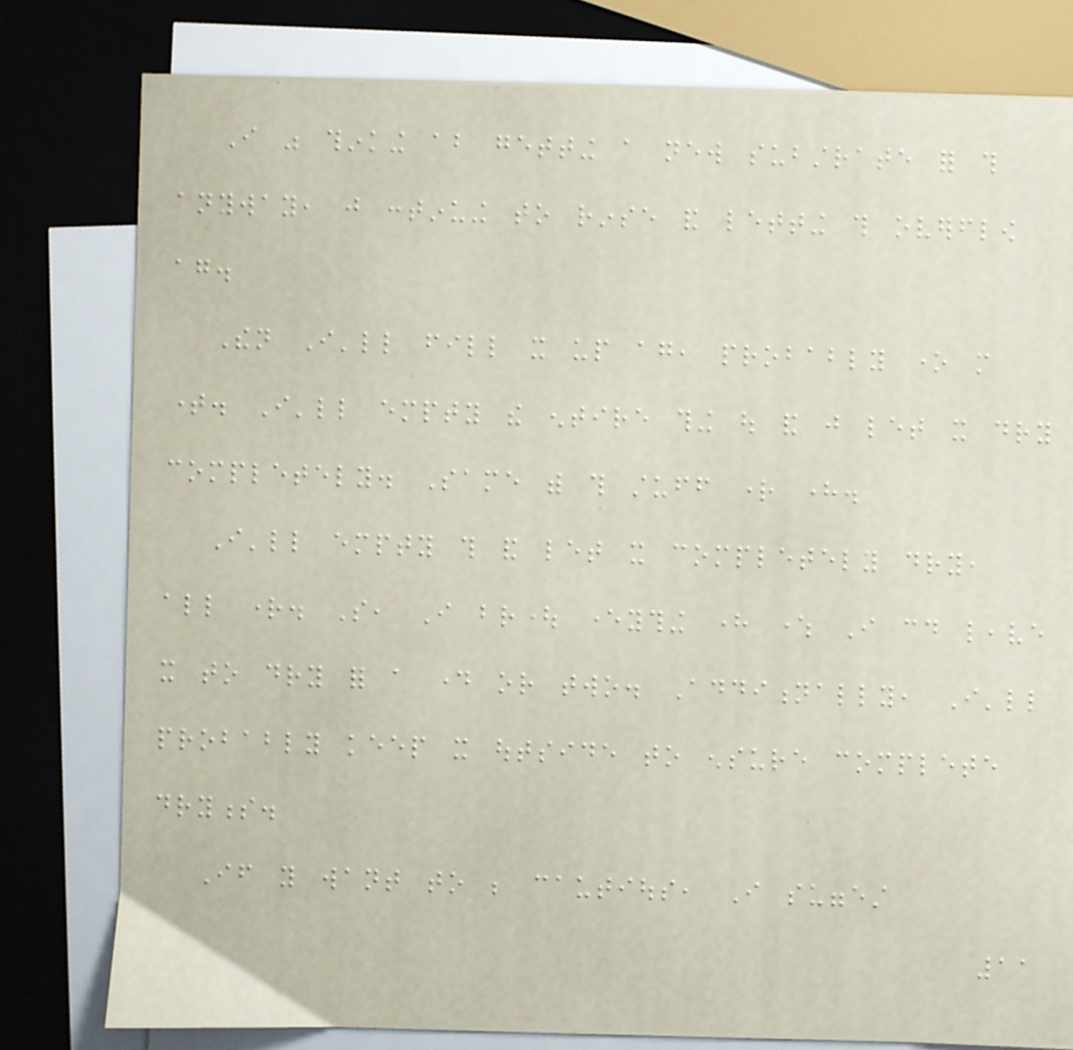I was thinking about getting a new substrate for this
anyway, just continuing to rinse and letting this overflow
again.
Then I'll fill it up again, probably one more
time. I'll empty the entire thing out and just let it dry
completely. Same with this stuff right here.
I'll empty this and let it completely dry,
all right. So, I brought everything here where I could leave
it to dry for a day or two. Additionally, I'll
probably keep it outside to ensure complete
dryness.
If you want to be cautious, I suggest
11
